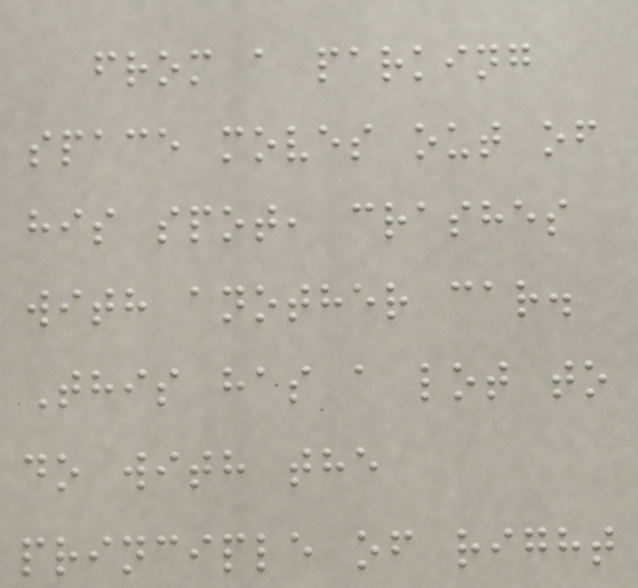from a parking
space moves out of
his spot, crashes
with another car.
This has a lot to
do with the
principle of right
